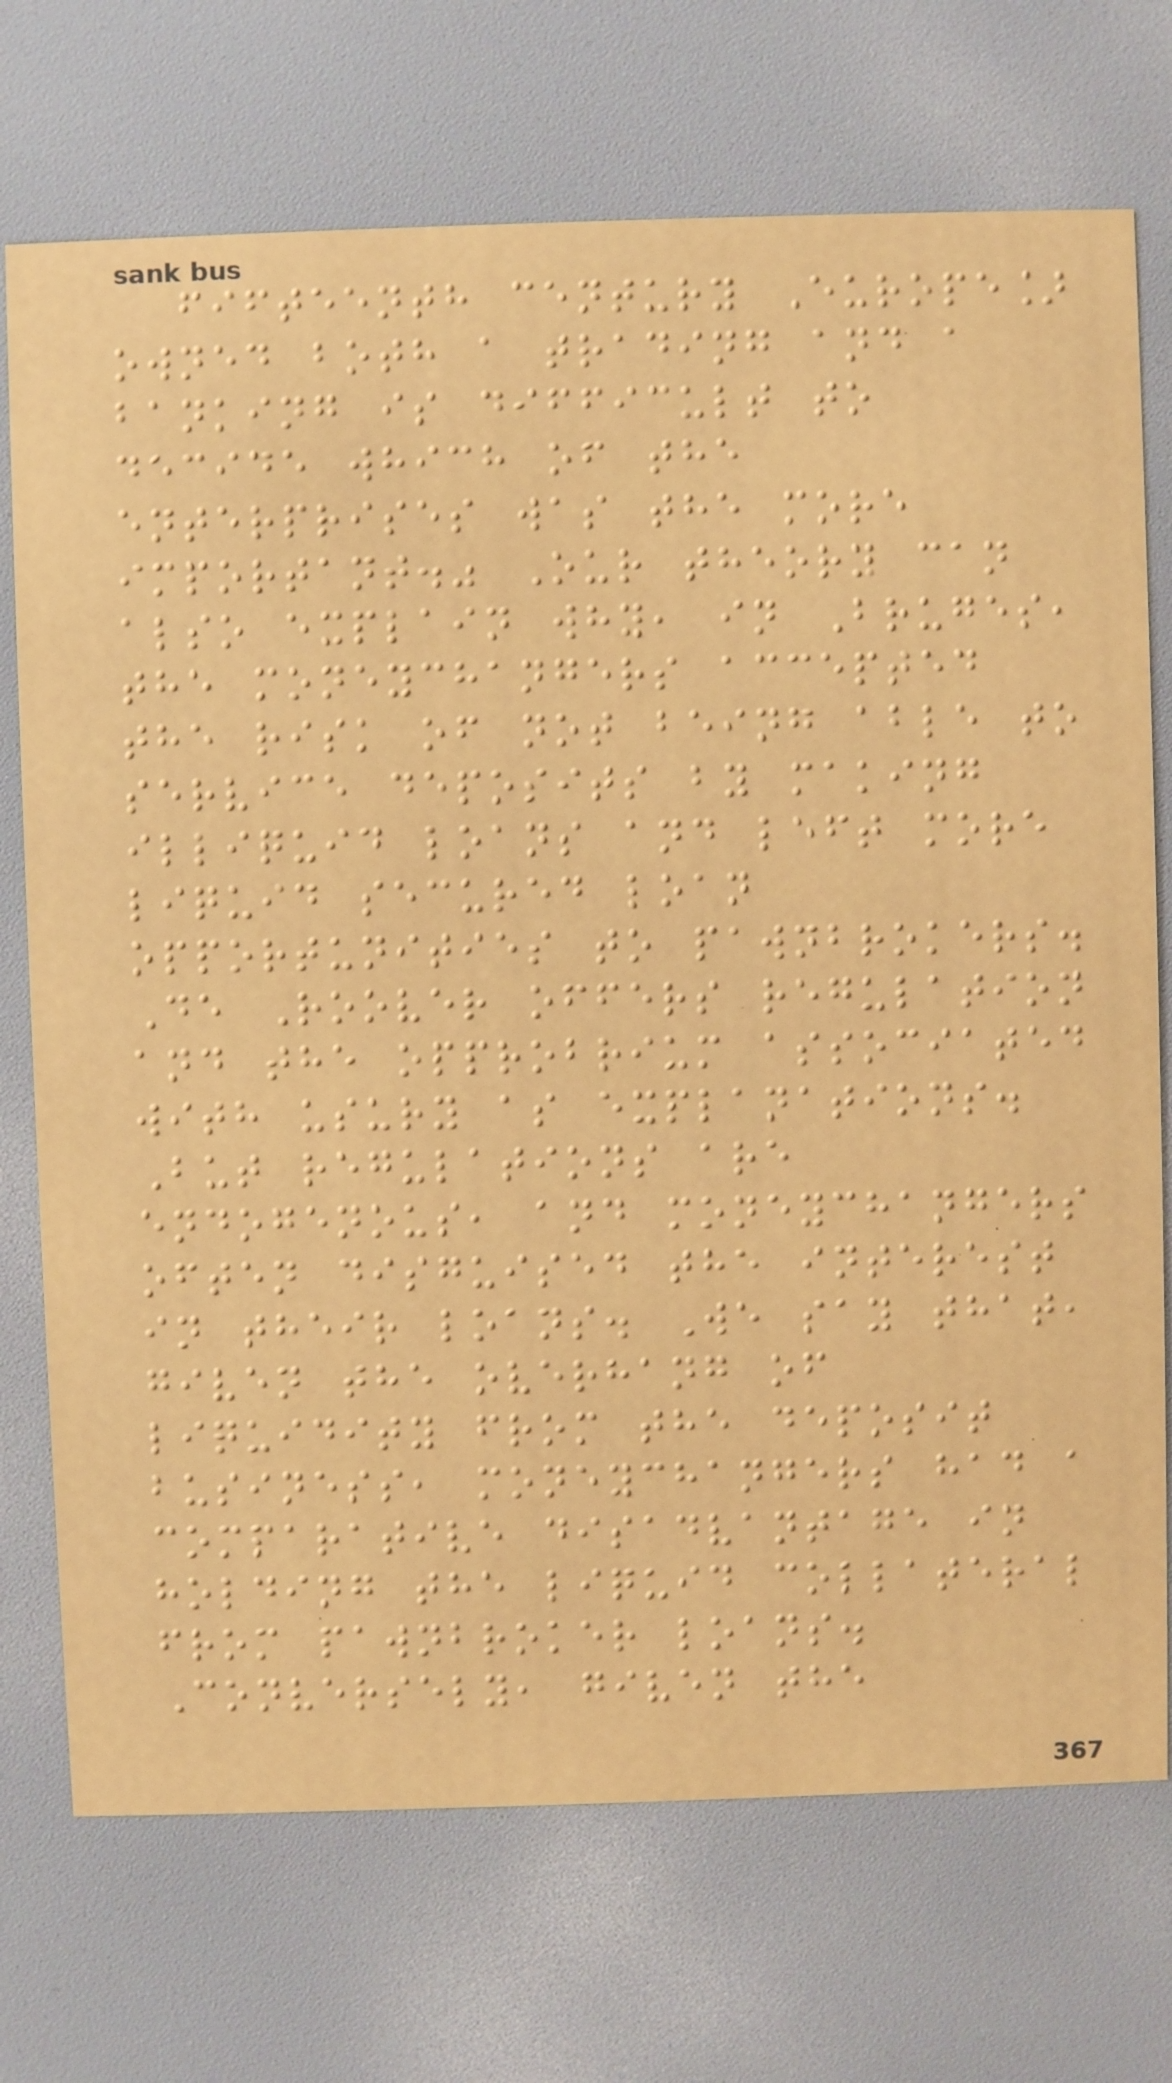fifteenth century Europe]
owned both a trading and a
banking is difficult to
decide which of the
enterprises was the more
important." Our theory can
also explain why, in Bruges,
the moneychangers accepted
the risk of not being able to
service deposits by making
illiquid loans and left more
liquid secured loan
opportunities to pawnbrokers.
De Roover offers regulation
and the opprobrium associated
with usury as explanations.
But regulations are
endogenous, and moneychangers
often disguised the interest
in their loans. We say that,
given the overhang of
liquidity from the deposit
business, moneychangers had a
comparative disadvantage in
holding the liquid collateral
from pawnbroker loans.
Conversely, given the
